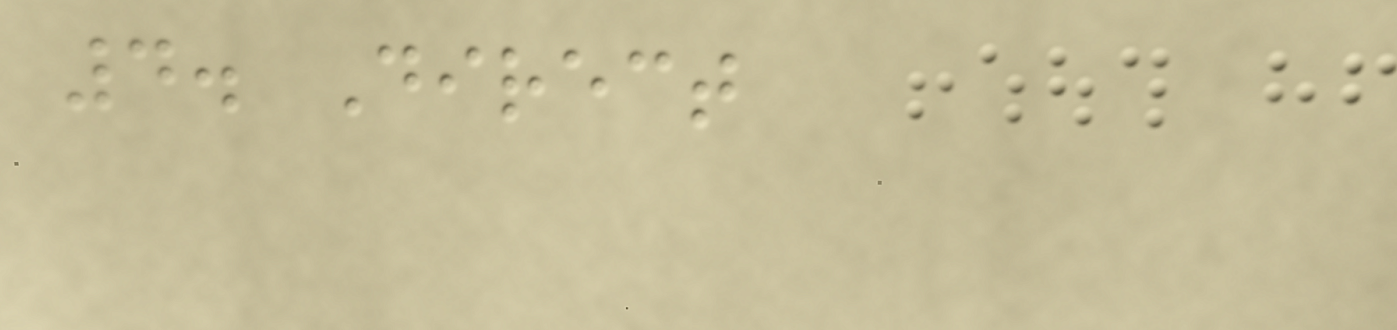4. Direct
